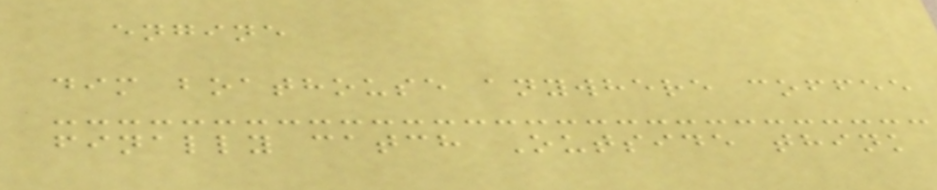engine
dim boathouse anywhere coffee
finally catch Outside think
